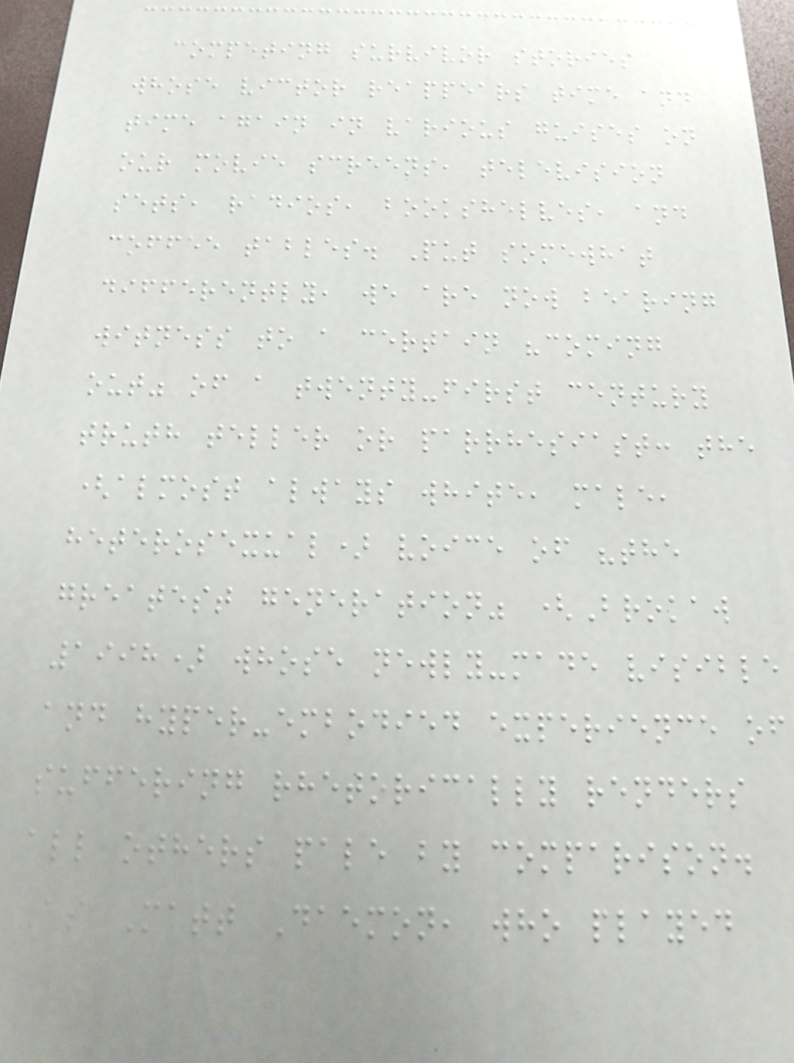competing survivor stories
whose victor reappears time and
time again in various guises on
our movie screens, television
sets, radios, bookshelves, and
coffee tables. Put somewhat
differently, we are now bearing
witness to a certain "coming
out" of a twenty-first century
truth teller or parrhesiast: the
(almost always white, male,
heterosexual) voice of "the
greatest generation" (Brokaw
1998) whose newly-made visible
and hyper-embodied experience of
suffering rhetorically renders
all others pale by comparison.
As Matt Daemon, who played
